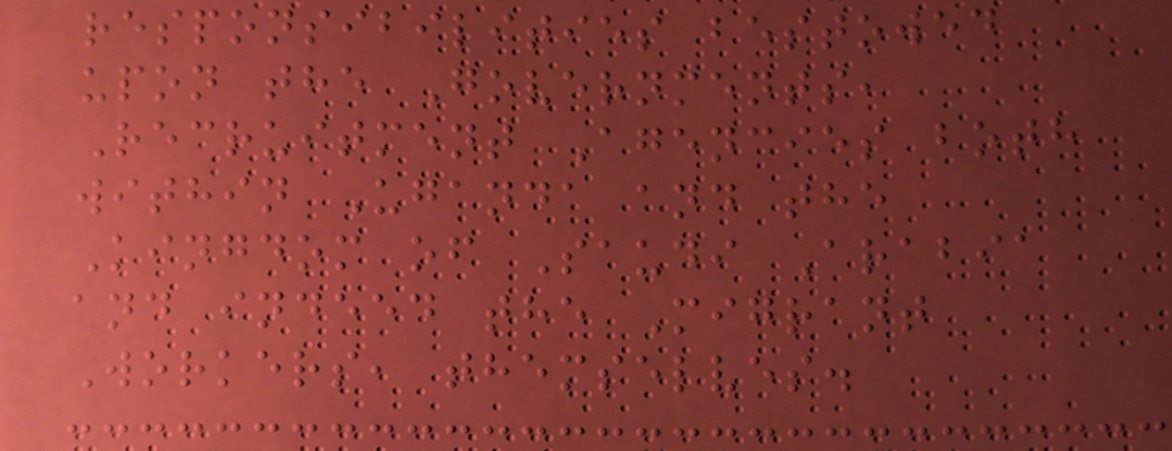responsibilities bestowed
upon the Governments,
Recruitment Agencies both
within Uganda and the
Kingdom of Saudi Arabia
and indeed the Migrant
Workers, themselves.
